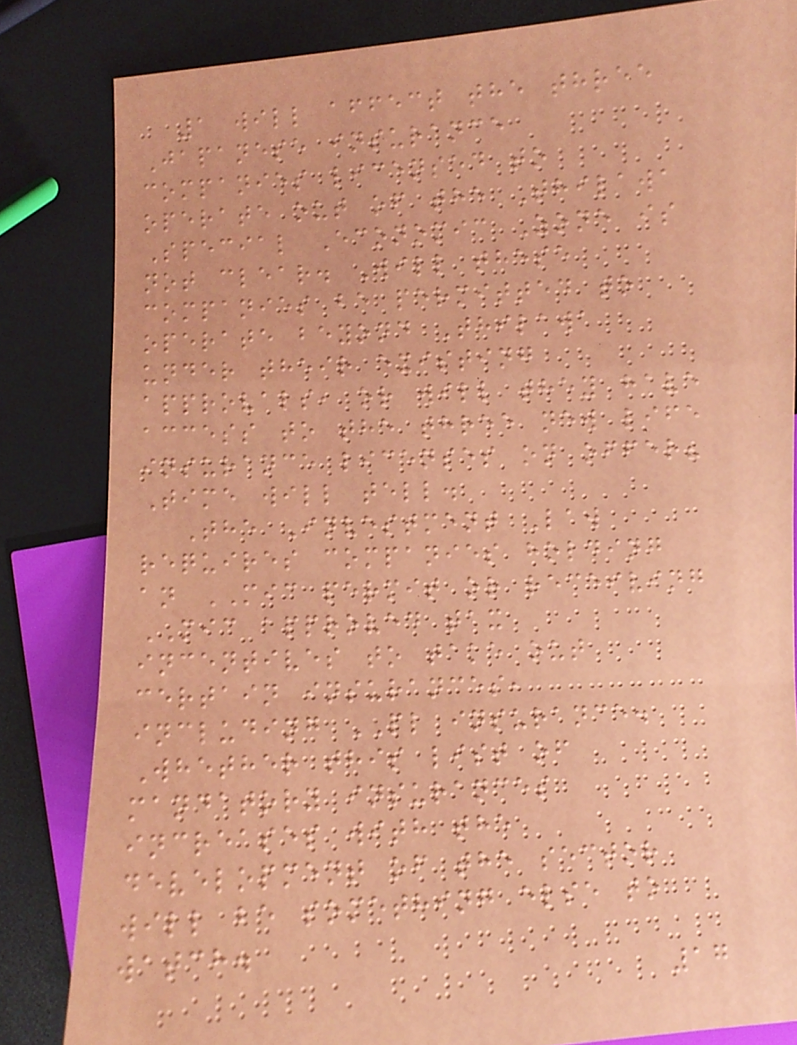1 will affect the three
Japanese insurance
companies licensed to
operate out of the Thilawa
Special Economic Zone is
not clear. Will these
companies be permitted to
operate beyond Thilawa
under their existing
approvals, or will they have
access to the three new life
insurance licenses on offer?
Time will tell.
The Investment Law
requires companies holding
an MIC permit or receiving
MIC approved tax
incentives to take out
certain insurances,
including PL insurance.
Whether this list of
mandatory insurances
increases with the
development of the sector
will be something else to
watch.
17
